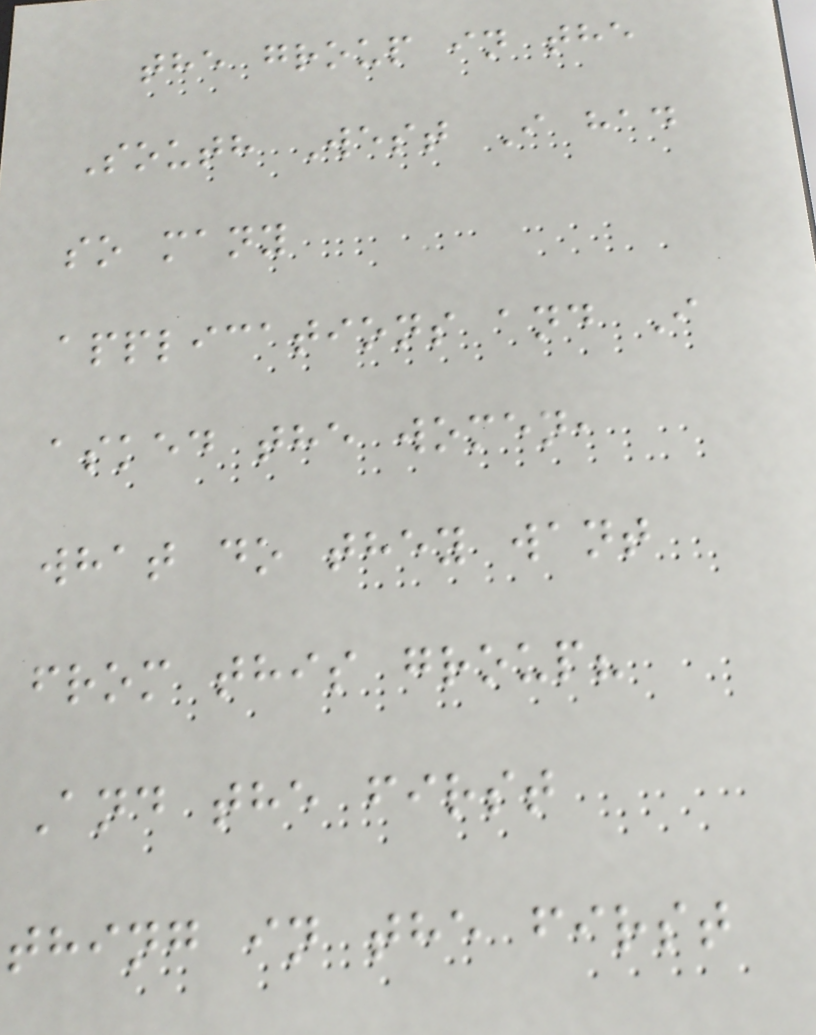the group in the
South West I had
so many
applications and I
asked the women,
what do they want
from this group?
And the first
thing in the first
